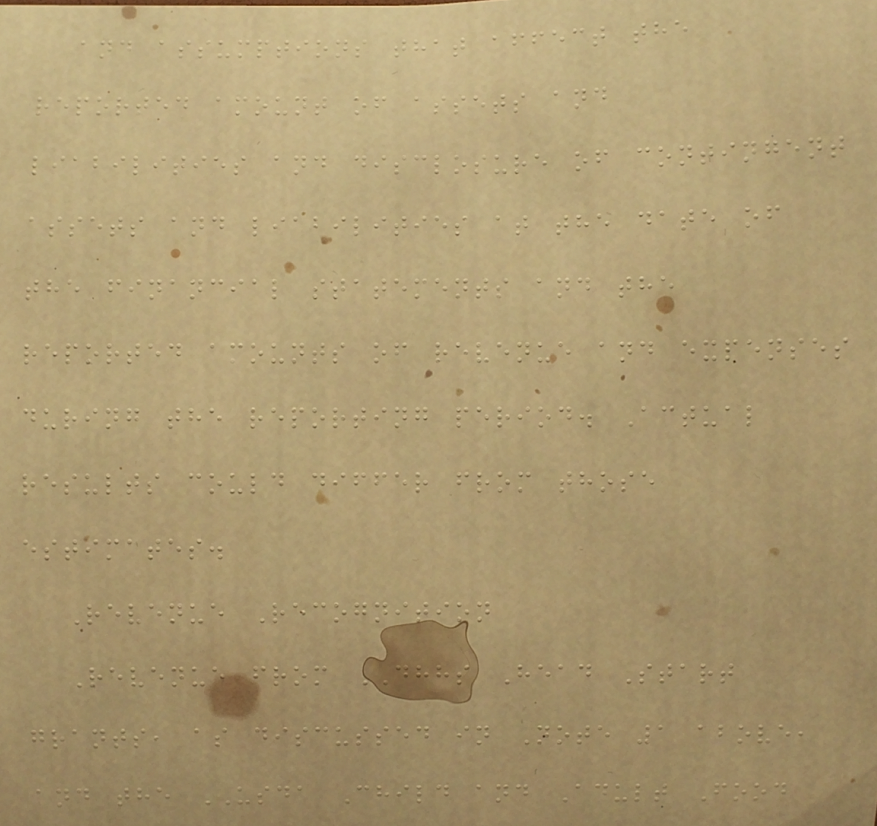and assumptions that affect the
reported amount of assets and
liabilities and disclosure of contingent
assets and liabilities at the date of
the financial statements and the
reported amounts of revenue and expenses
during the reporting period. Actual
results could differ from those
estimates.
Revenue Recognition
Revenue from DHHS Head Start
grants, as discussed in Note 1 above,
and the USDA Child and Adult Food
